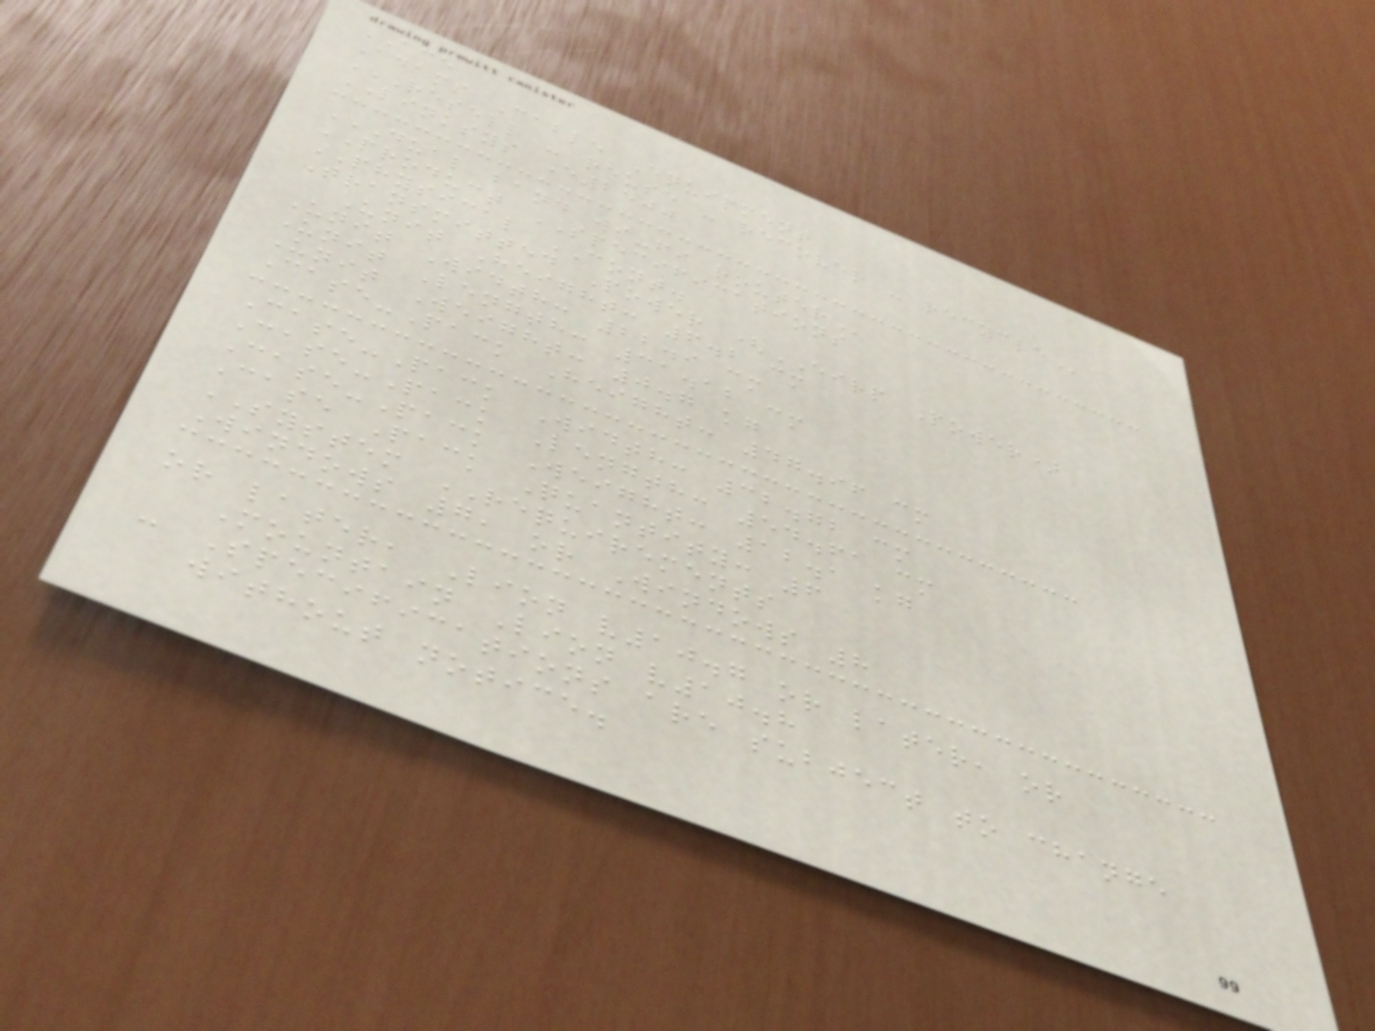ACE
Adams Cable Equipment
RESELL - REUSE - RECOVER - RECYCLE
LINKSYS E2500
DUAL BAND WI-FI ROUTER
PRODUCT SPECIFICATIONS
PHYSICAL CONT.
Transmitted Power (EIRP Power)
Unit Height: 6.2 cm
Unit Width: 22.9 cm
Unit Length: 31.12 cm
Unit Weight: 0.7 kg
Case-Pack Height: 47.96 cm
Case-Pack Width: 32.72 cm
Case-Pack Length: 54.61 cm
Case-Pack Weight: 12.1 kg
Case Pack Quantity: 6
SYSTEM REQUIREMENTS
Windows 7, or Windows 8
or later, Lion v10.7 or later, or
Mountain Lion v10.8
- Specifications are subject to change
without notice.
